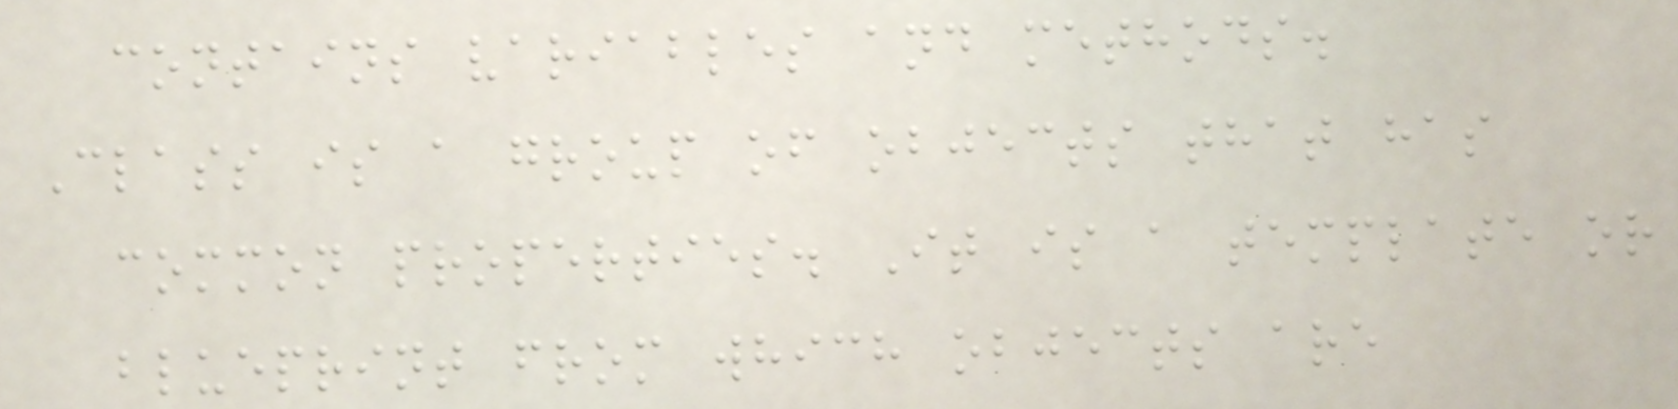contains variables and methods.
Class is a group of objects that has
common properties. It is a template or
blueprint from which objects are
